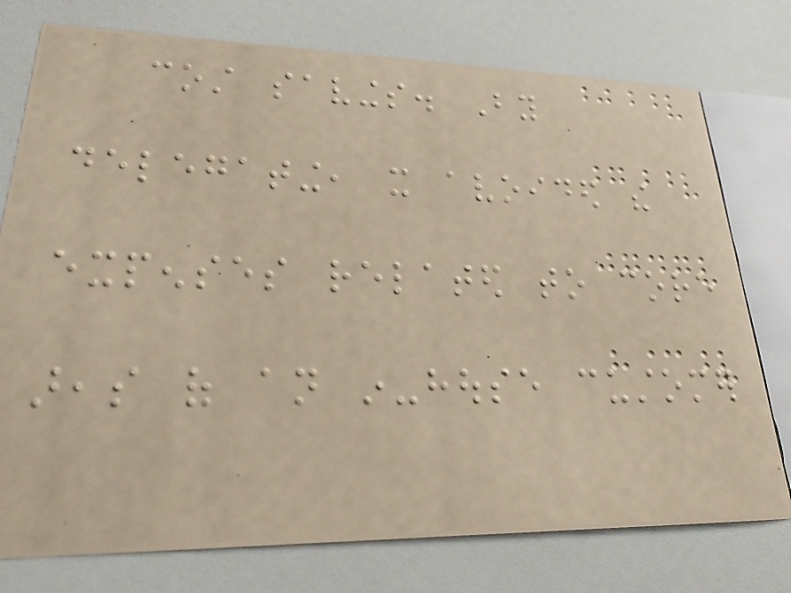cost savings. By
delegating, it avoided the
expenses related to core
areas of an in-house customer
